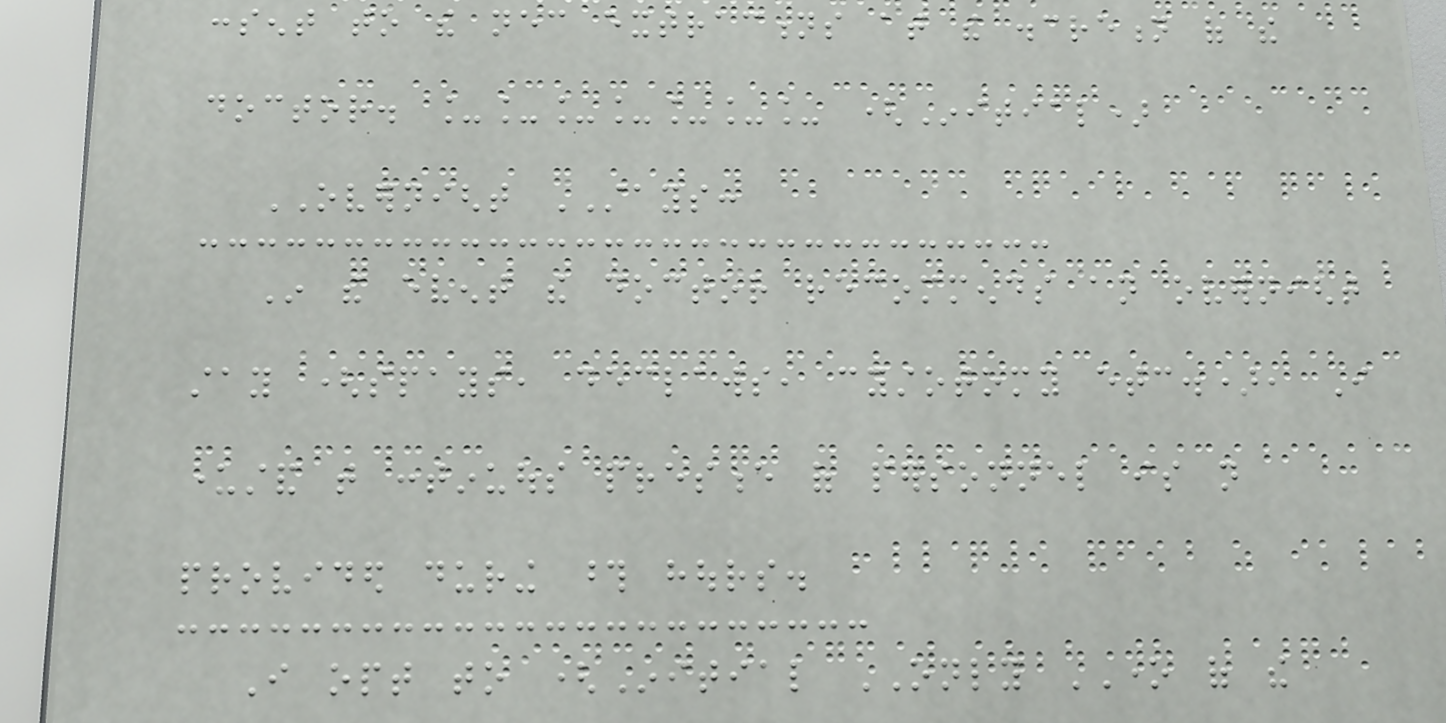consent to the necessary extractions at the discretion of the
doctor. _______ (Initial)
OVERNIGHT STAYS:
In the event the doctor recommends an overnight
stay (spays, declaws, cystotomy etc.), I
understand that continuous presence of personnel is not
provided during those hours.
I opt to (Initial ONLY ONE of the
